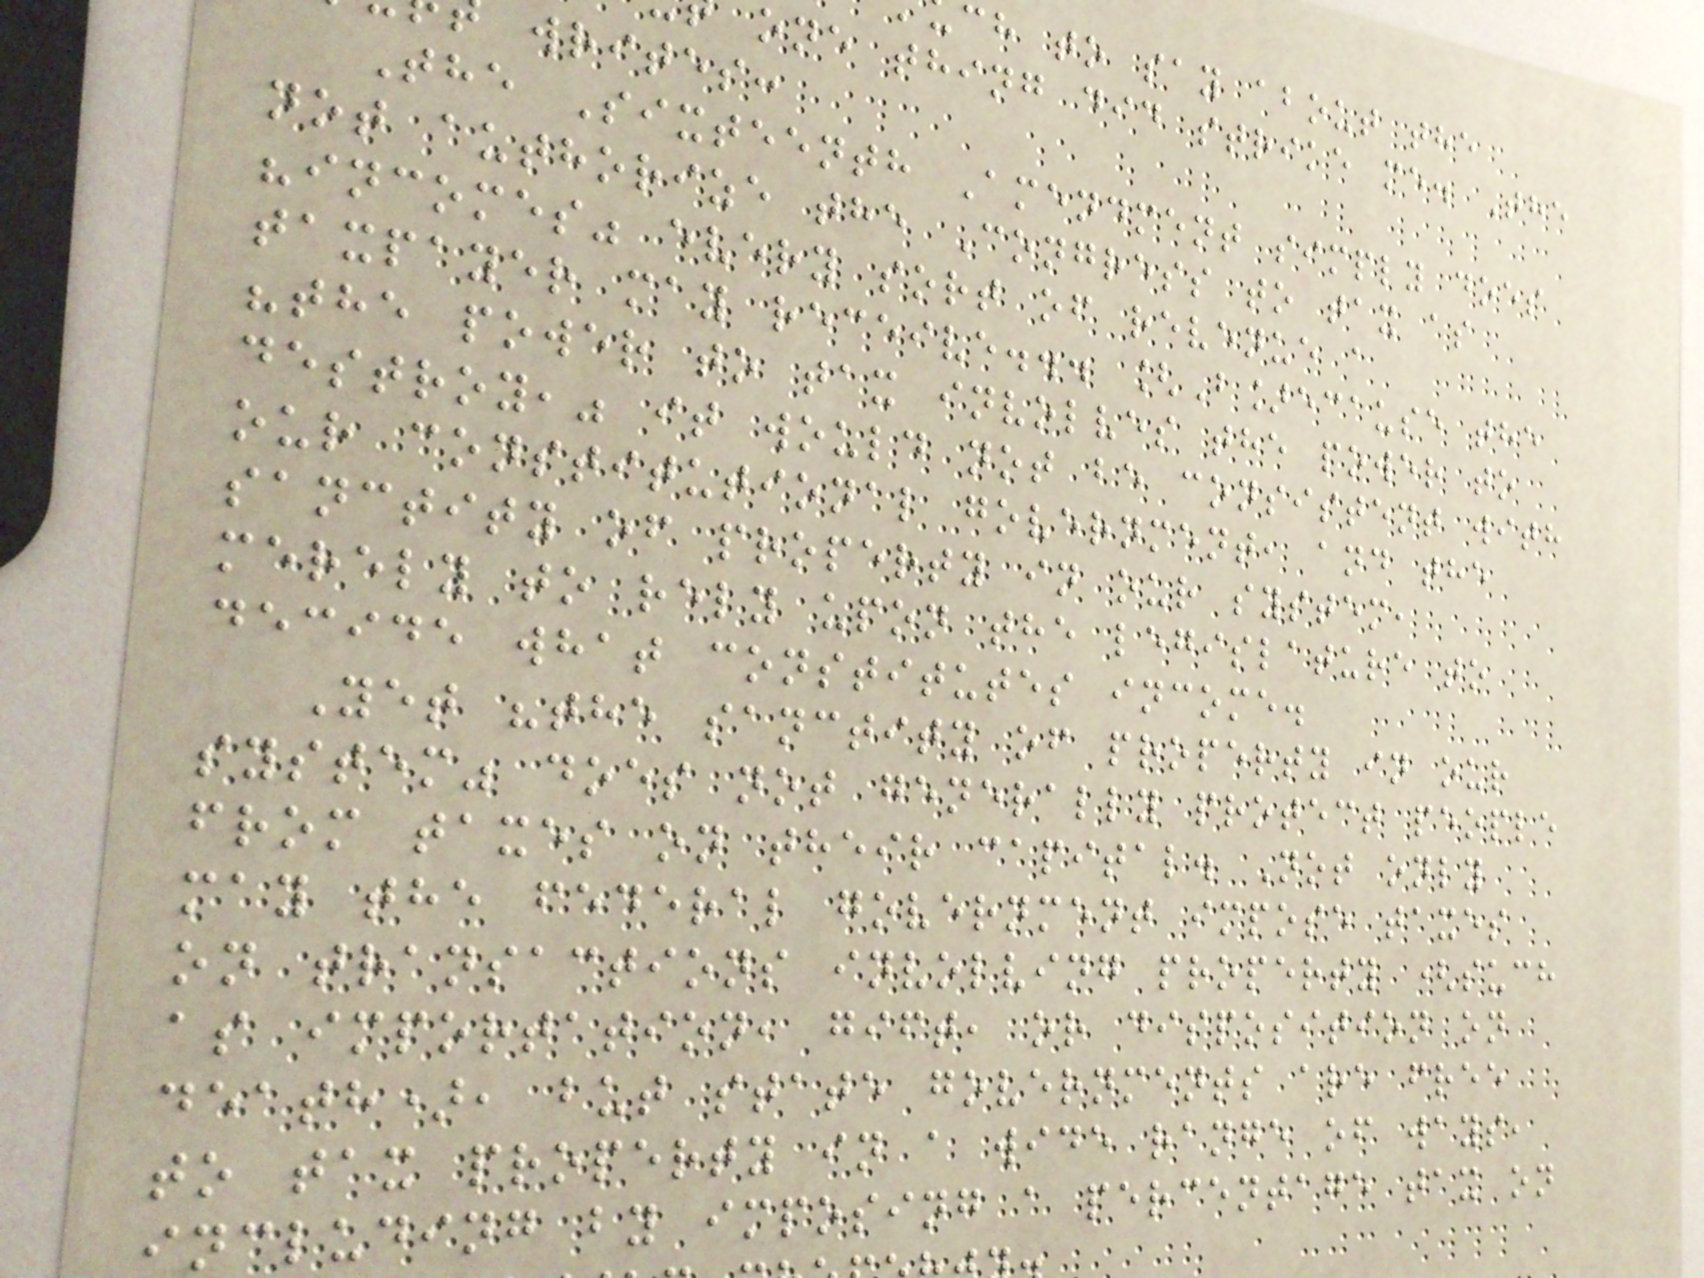ch to say about the
one thing did strike me. The
writes:
The Sixteenth Amendment simply does
not authorize the Congress to tax as
"incomes" every sort of revenue a
taxpayer may receive... [B]ecause the
"the power to tax involves the power to
destroy," it would not be consistent with
our constitutional government, and the
sanctity of property in our system,
merely to rely upon the legislature to
decide what constitutes income.
Yet "the sanctity of property in our
system" does not generally protect people
from taxes on their capital. Not only
may the federal government impose taxes
on transactions involving property (such
as importation, gift, or disposition on
death), but state governments are free
to tax property in a wide range of ways,
including by imposing a percentage tax on
